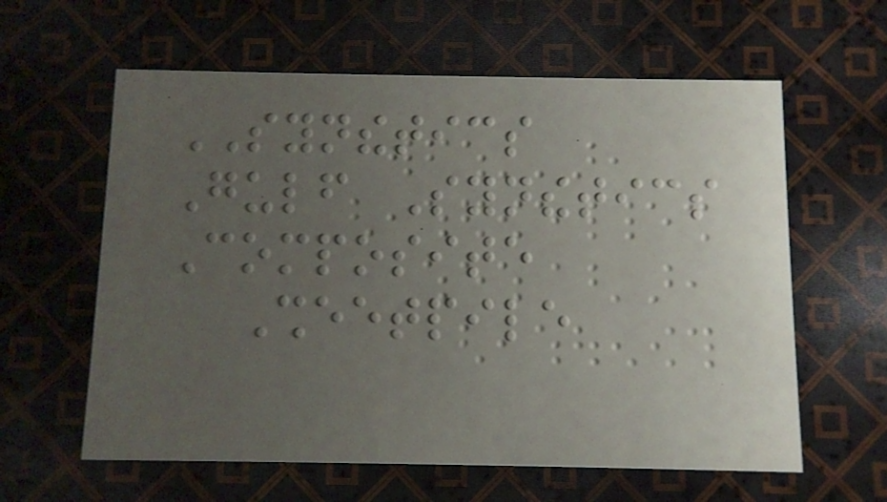SYNTHETICS
Gulf Synthetics
Composite
Sheetpile
